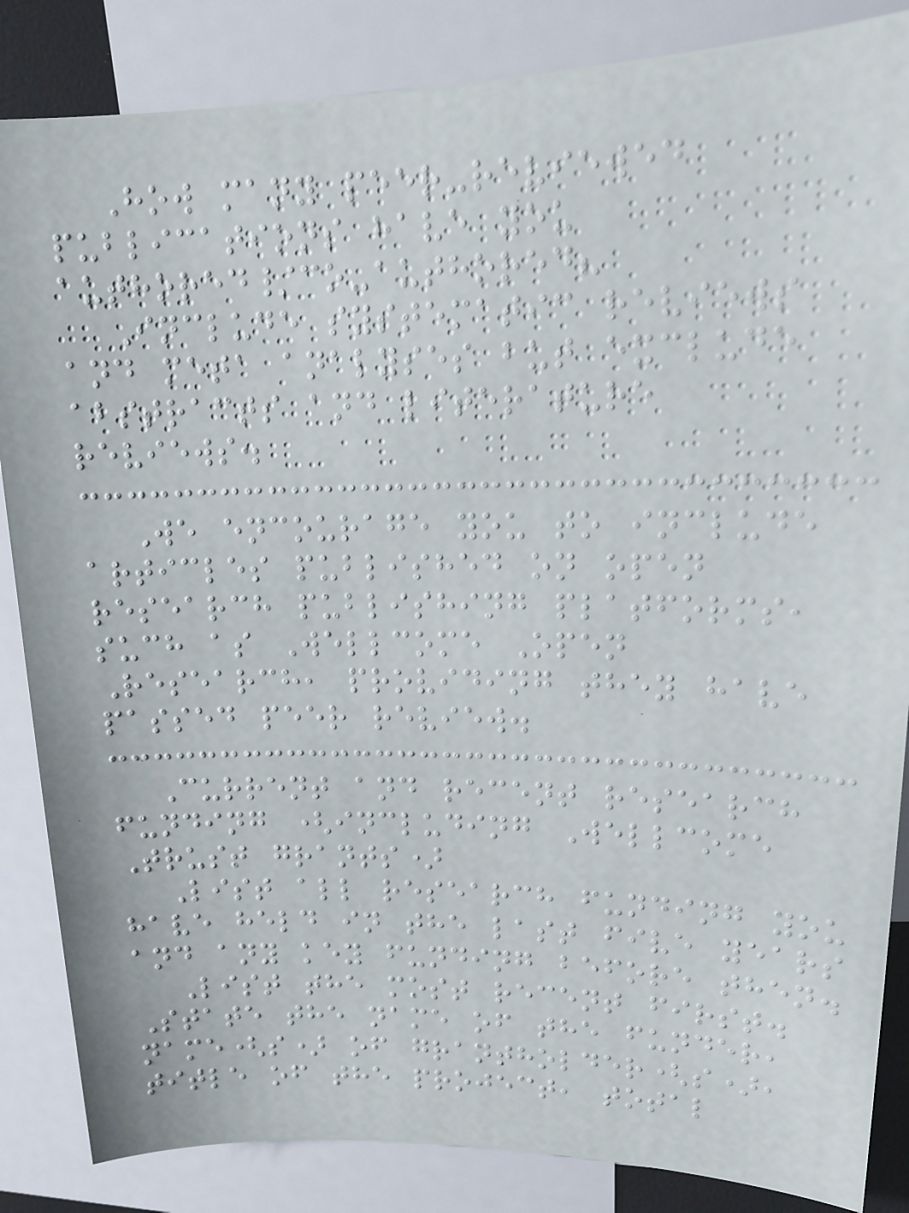How many peer-reviewed
publications have you
authored/co-authored?
Include systematic reviews
and meta analyses but exclude
abstracts and literature
reviews.
We encourage you to include
articles published on open
research publishing platforms,
such as Wellcome Open
Research, providing they have
passed peer review.
Current and recent research
funding (including Wellcome
Trust grants)
List all research funding you
have held in the last five years
and any key funding before then.
List the most recent first.
State the name of the funder,
name(s) of grantholder(s),
title of the project, total
